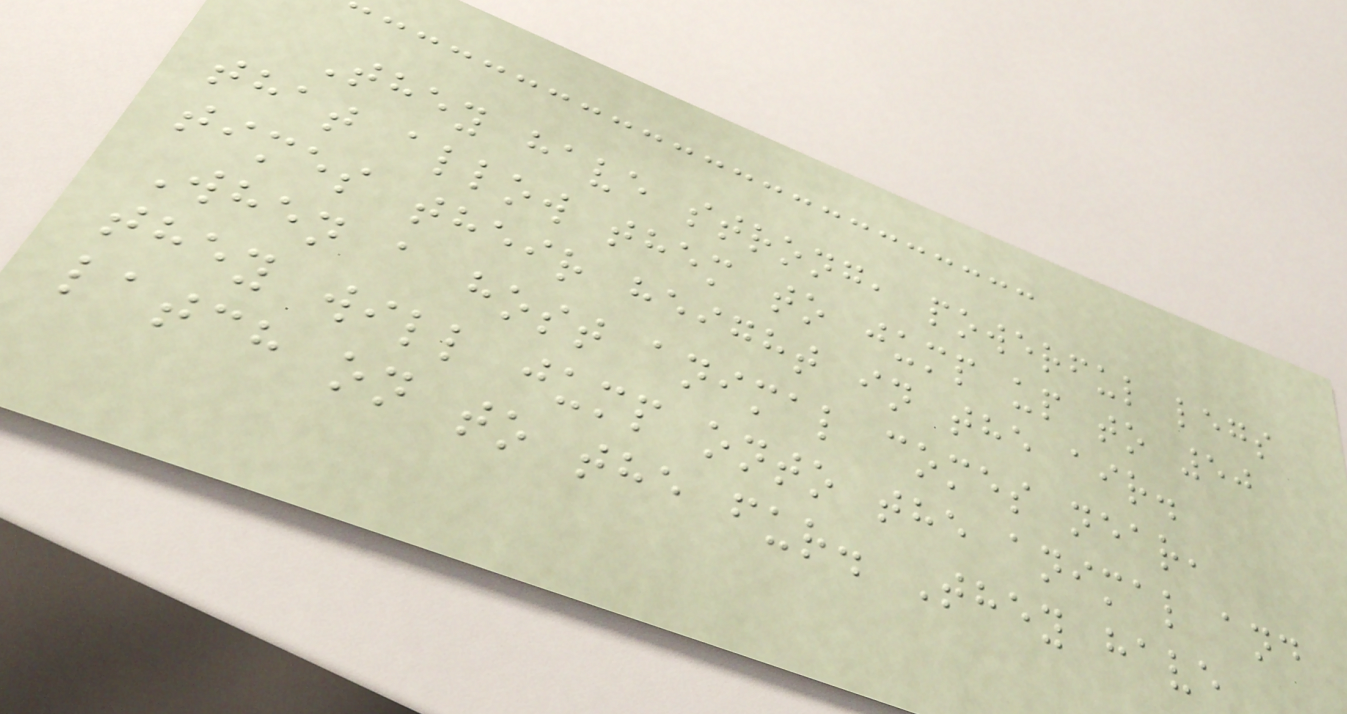They have strong, powerful legs
that allow them to jump up to 50
times their height in the air.
When a host animal comes near,
they will jump onto the animal and
latch on to the fur. They have
